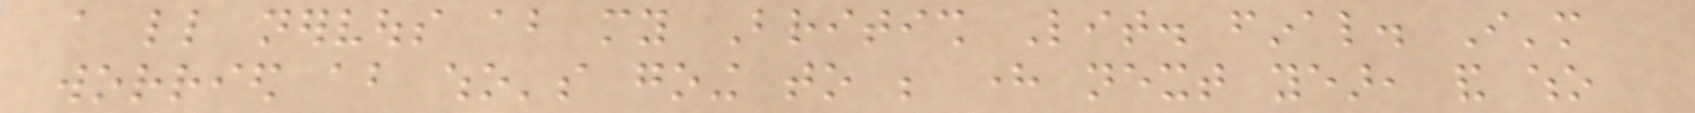a little nervous about my British Lit. final. I'm
worried about who's going to be here next year, and who
